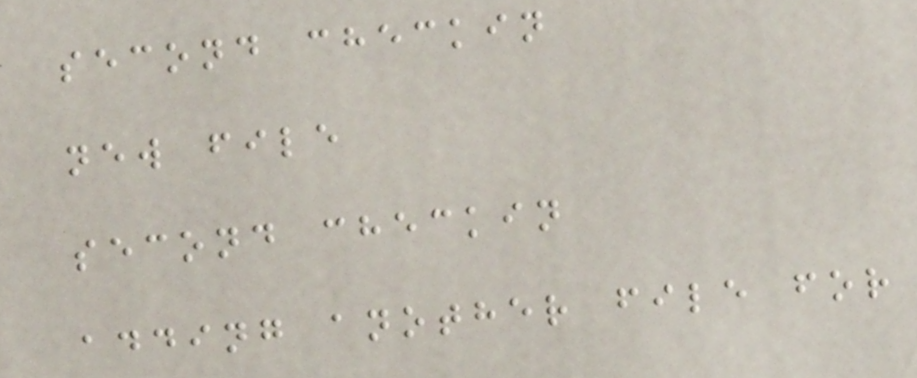second checkin
new file
second checkin
adding another file for
